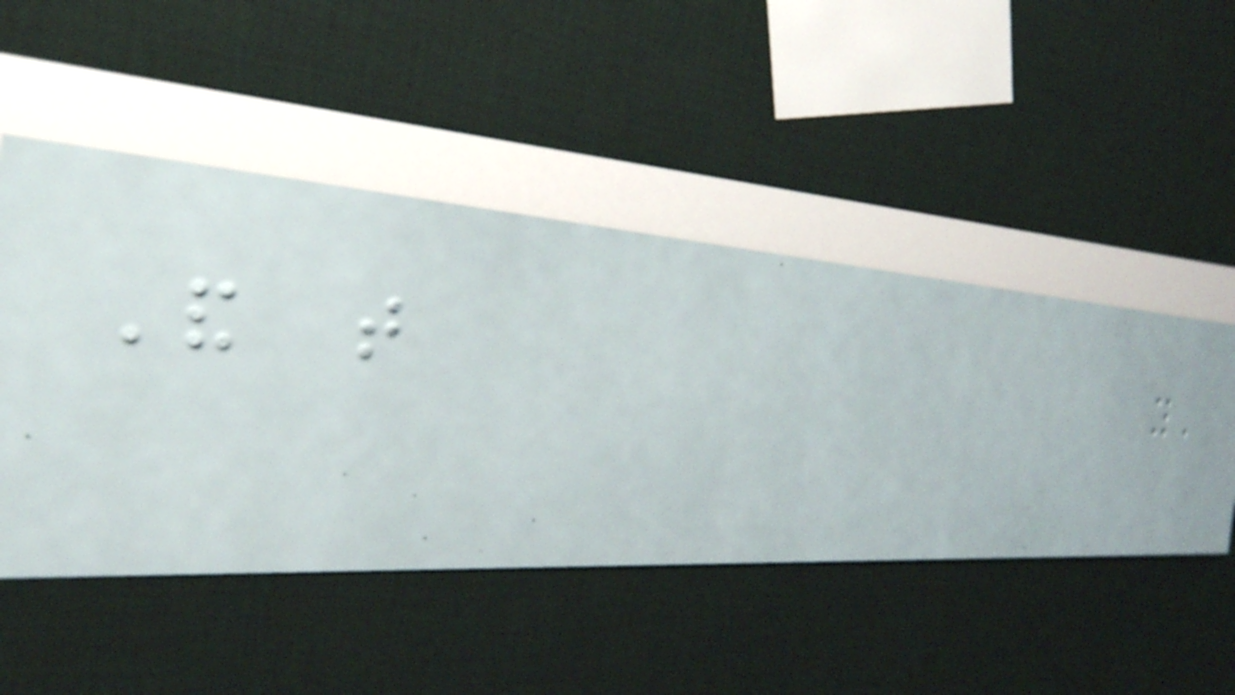And that
